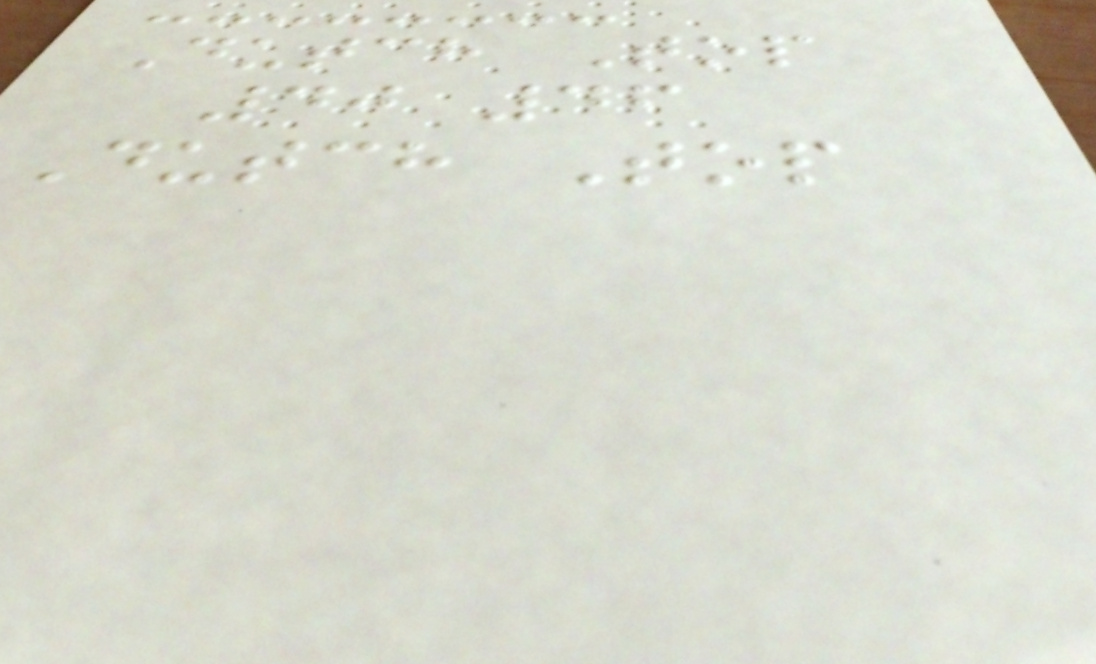Dutch Top
40 46
Dutch Top
